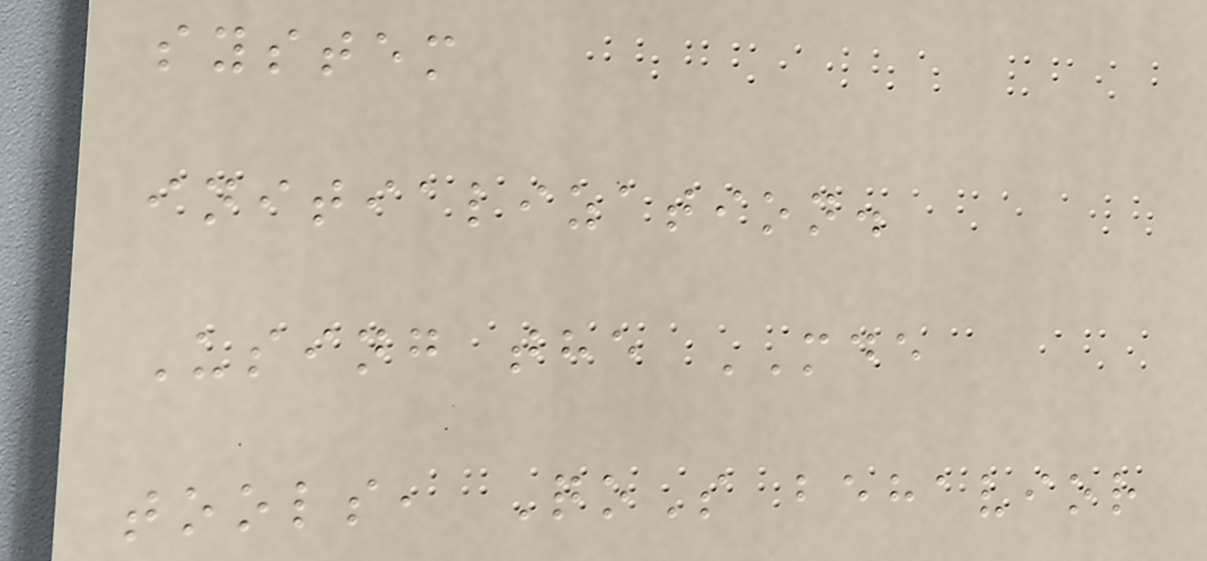system
initialization.
Using the MDE
tools, QoS behavior
